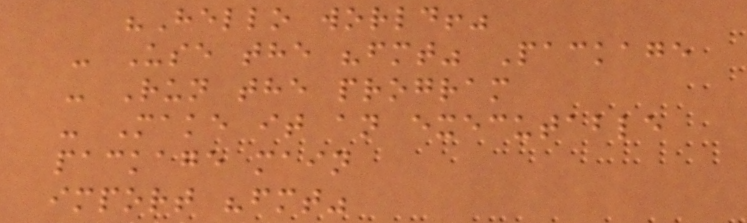"Hello world!"
- Use the "fmt" Package
- Run the program
- Make it an executable
package main
import "fmt"
